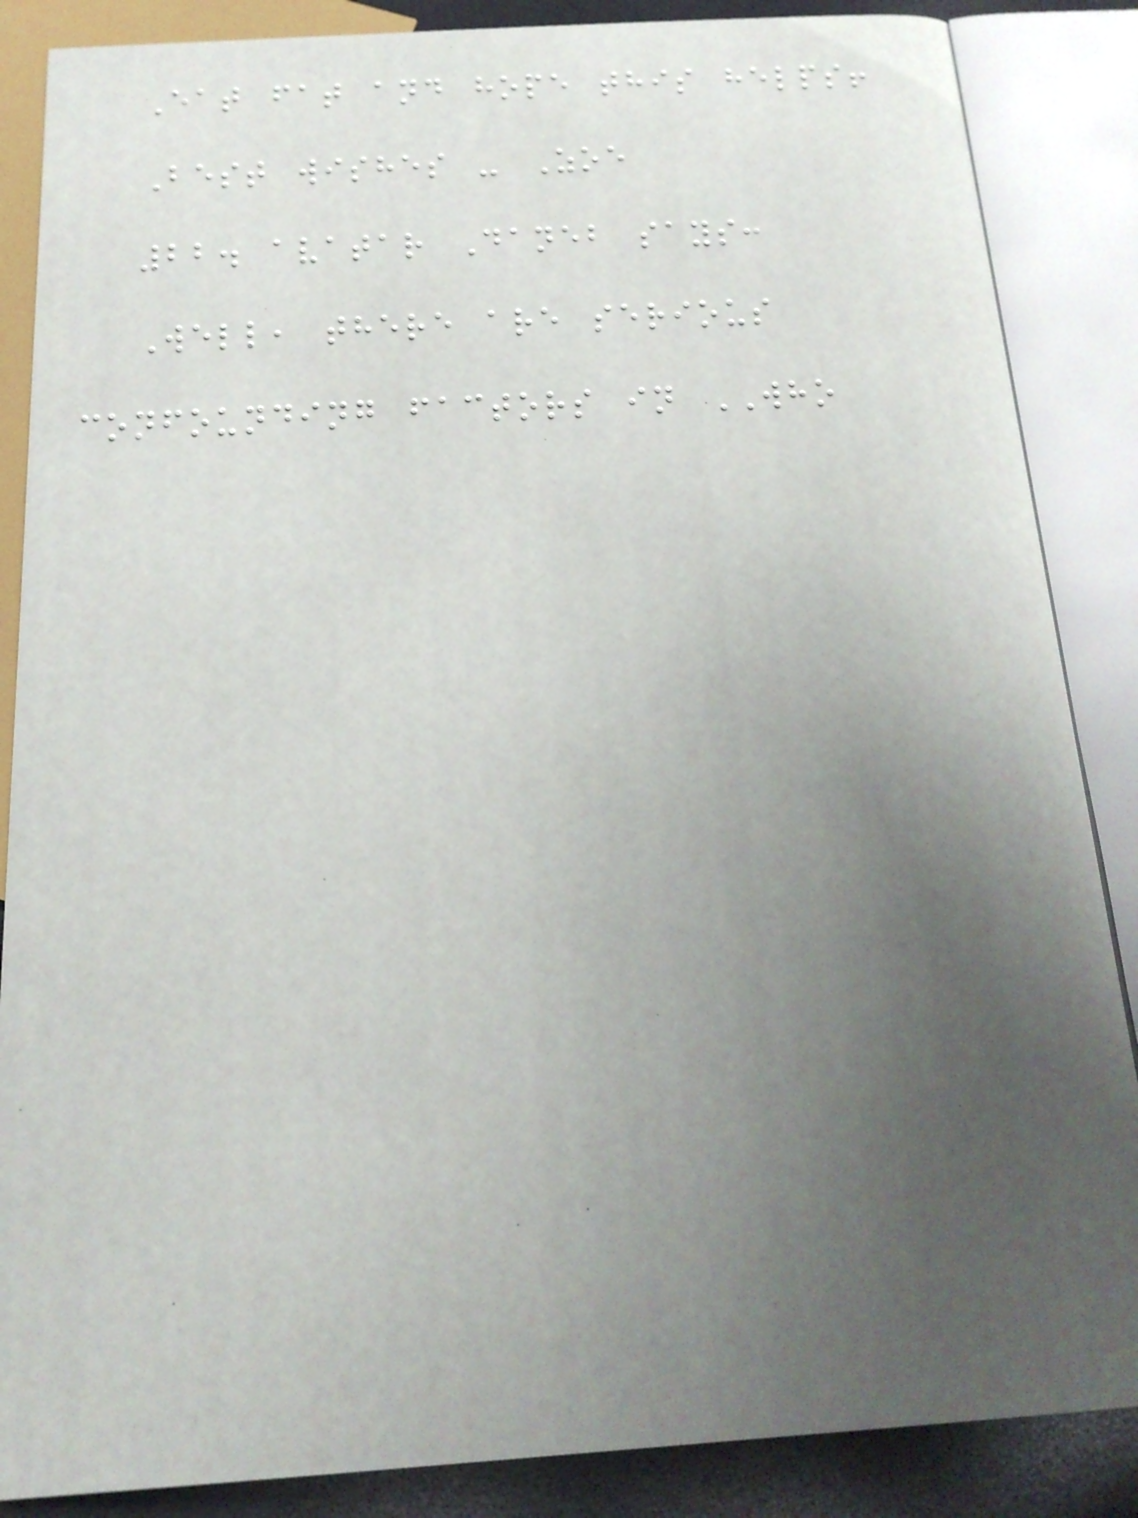Eat fat and hope this helps!
Best wishes - Zoe
22. avatar Daneb says:
Well, there are serious
confounding factors in WHO
